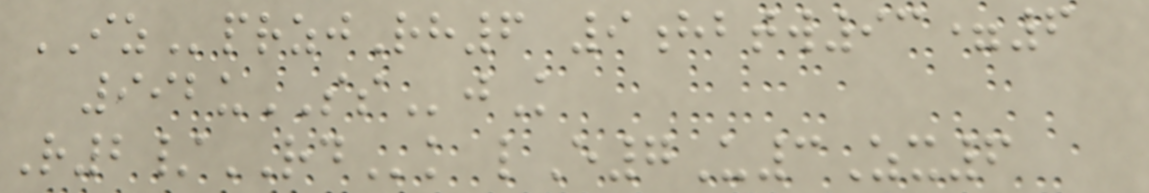IZprzjRh6 9hbtw93=6
992uSSjK
R2/RDk lE7U3Zx6
